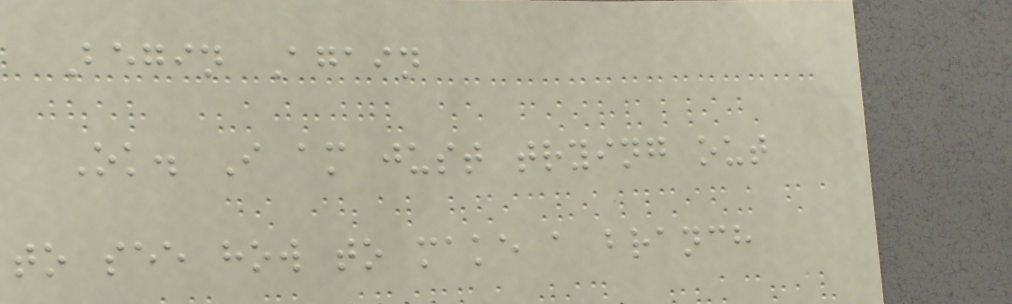Begin Again
Ok. I am just trying out
to see how to make a branch
